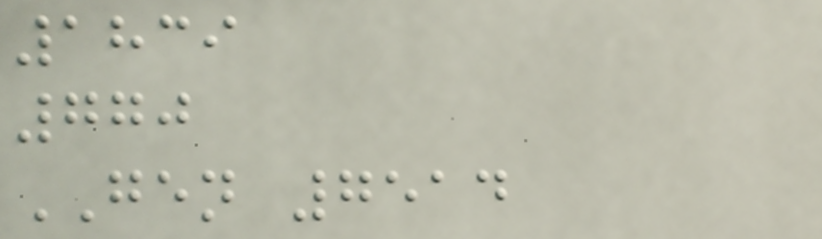1839
770
GEN 7514
